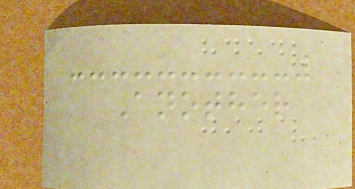Another
